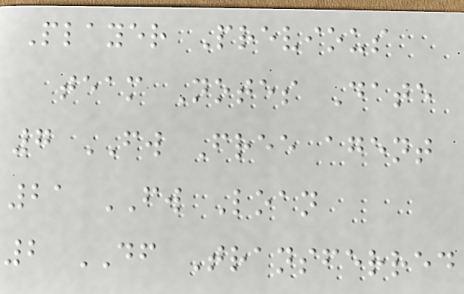Player Previous
team Notes Date
7 FW Free agent
21 FW Loan
2 DF Transferred
